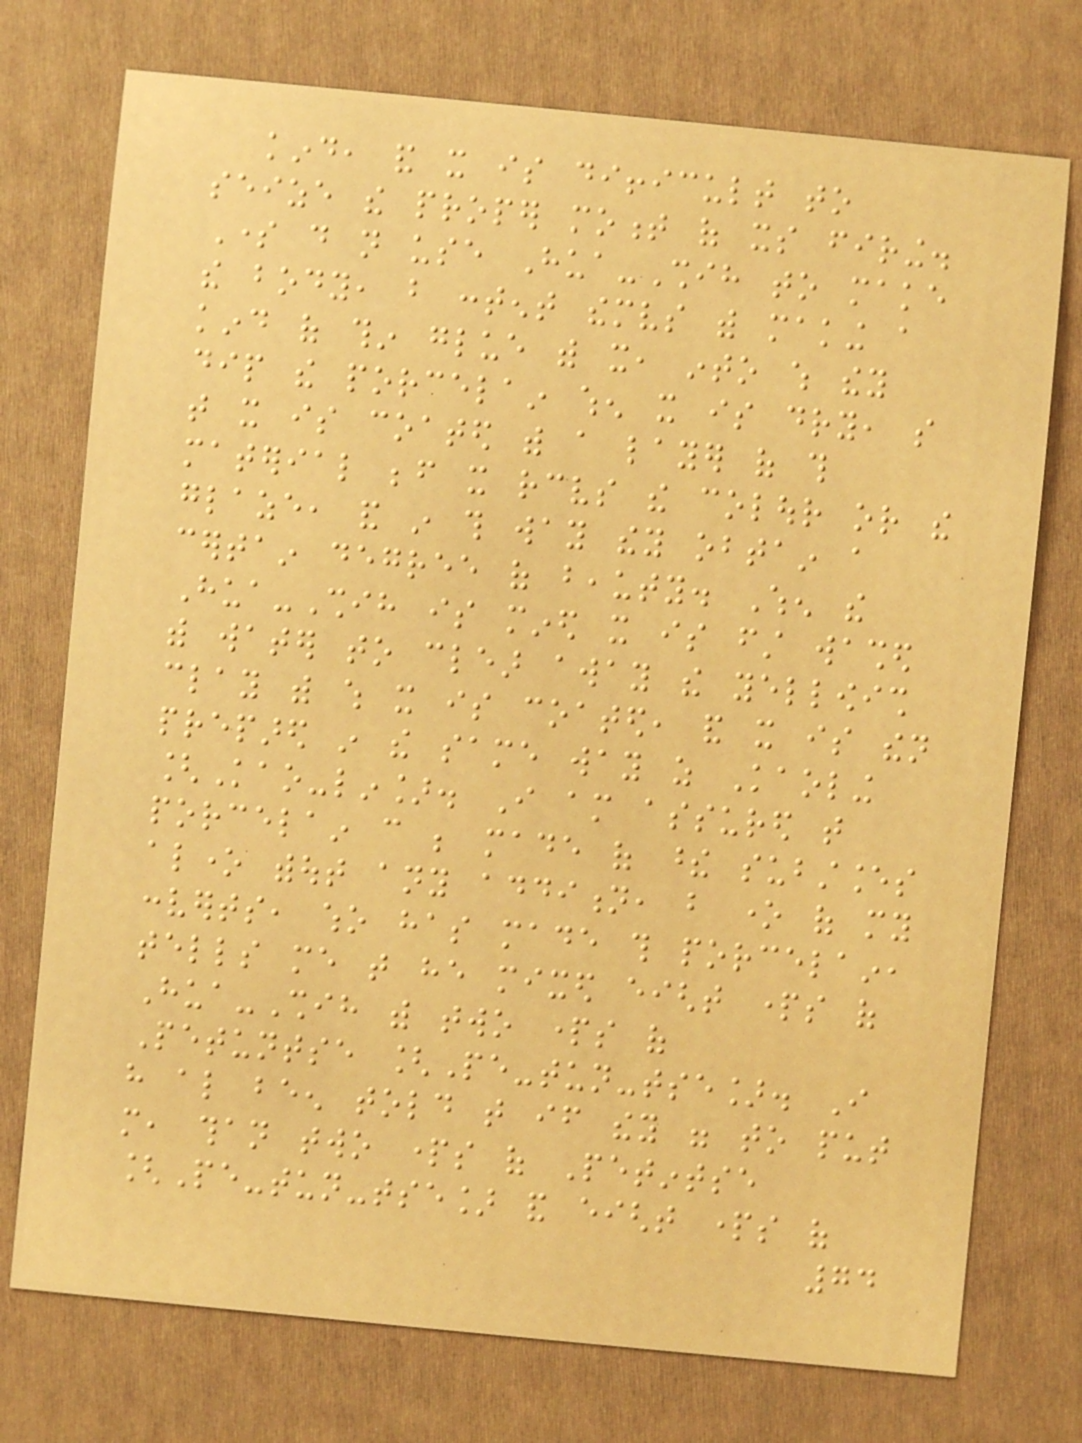kind, and it is difficult to
seize the proper moment of its firing.
Some do not use Hua-Shih to make
the body, but content themselves with making a
kind of thin glue with it, into which they
dip the porcelain when it is dry, so
that it is coated with a layer of this
material before it receives the colour or the
glaze, and in this way they obtain a
certain degree of beauty. When the
Hua-Shih is mined it is first washed
with water to clear away the yellowish
clay with which it is coated, and it is then
prepared in the same way as Kaoling
[Kao-lin]. I am assured that
porcelain can be made of these substances
alone without any addition, but one of my
converts, who has made this porcelain,
tells me that he mixed eight parts of
Hua-Shih with two parts of
Petuntse [Pe-tun-tse]. I
have also been told that if they were to put
more, than two parts of Petintse
[Pe-tun-tse] and eight parts of
74
